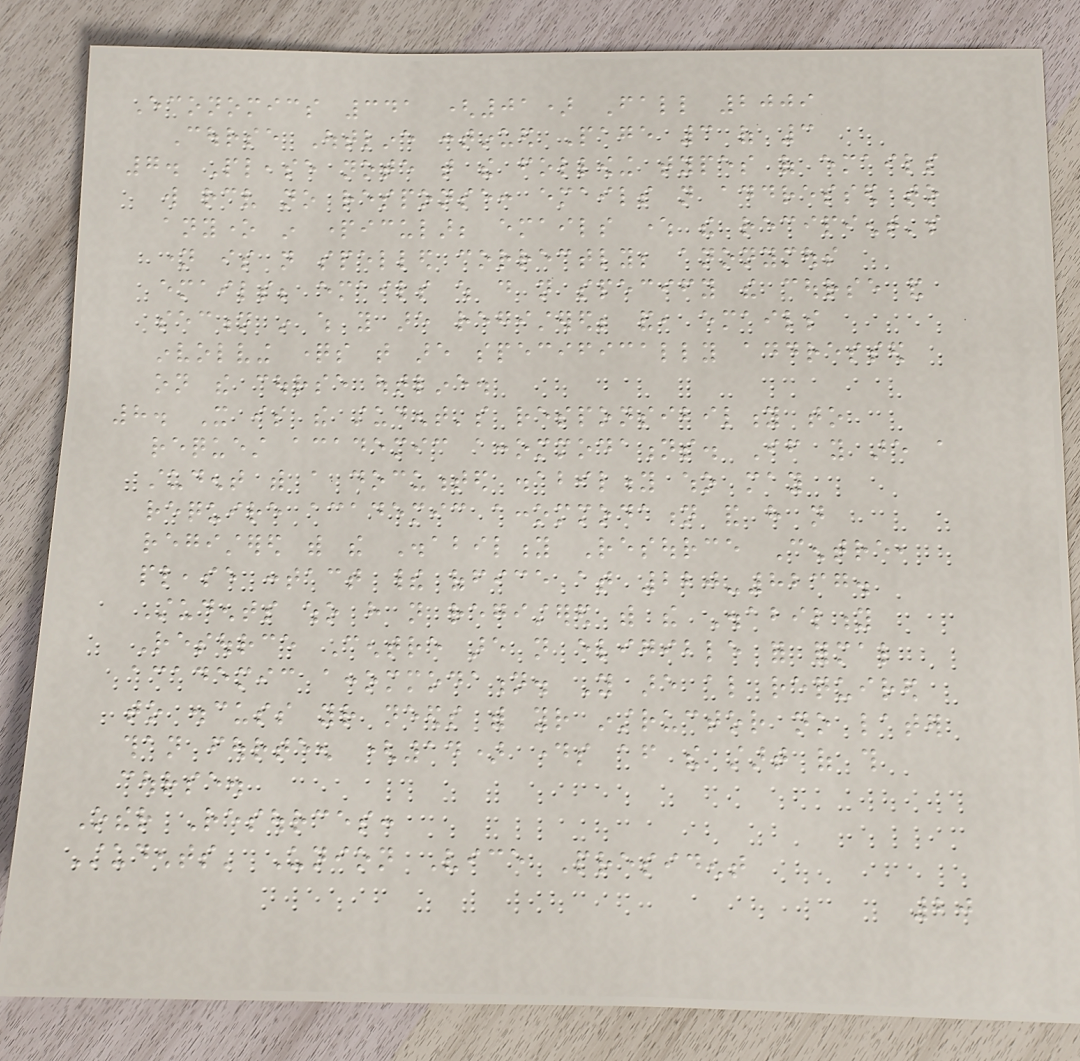Economics 341 (01) Fall 2009
Course Outline continued Page 3 of 3
7. Please note that the following types of emails
will receive no response: emails not addressed to
anyone in particular; emails where the recipient's
name is not spelled correctly; anonymous
emails; emails which do not specify the course and
section in which you are registered; and, emails
involving questions that are specifically addressed
on the course outline.
8. It is the student's responsibility to
request academic accommodations. If you are a
student with a documented disability who may
require academic accommodation and have not
registered with the Disability Resource Centre,
please contact their office at 220-8237.
Students who have not registered with the Disability
Resource Centre are not eligible for formal
academic accommodation. You are also required
to discuss your needs with your instructor no later
than fourteen (14) days after the start of this
course.
Other Resources:
Students' Union Vice President
20
